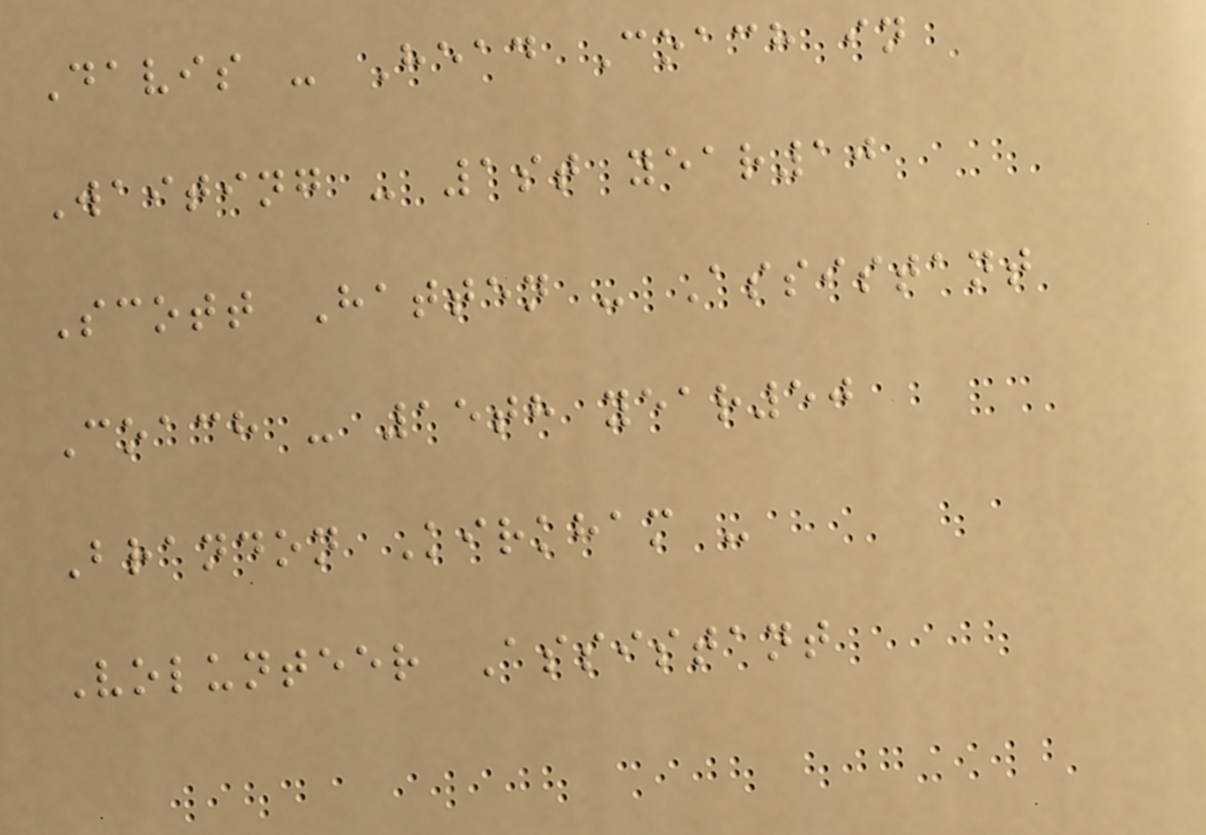Davis - Head Coach in
Waiting - 1st year10
Scott Hatten - Assistant
Coach - 15th year50
Brandon Kirkham -
Volunteer Assistant
